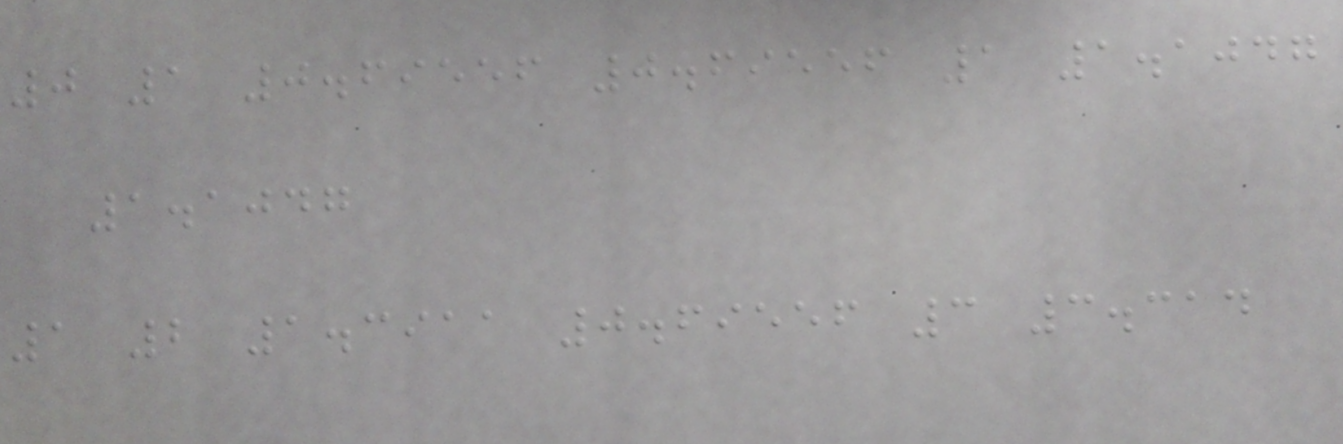0 1 0.69556 0.69556 1 1.1047
1.1047
1 2 1.3911 0.69556 3 3.314
